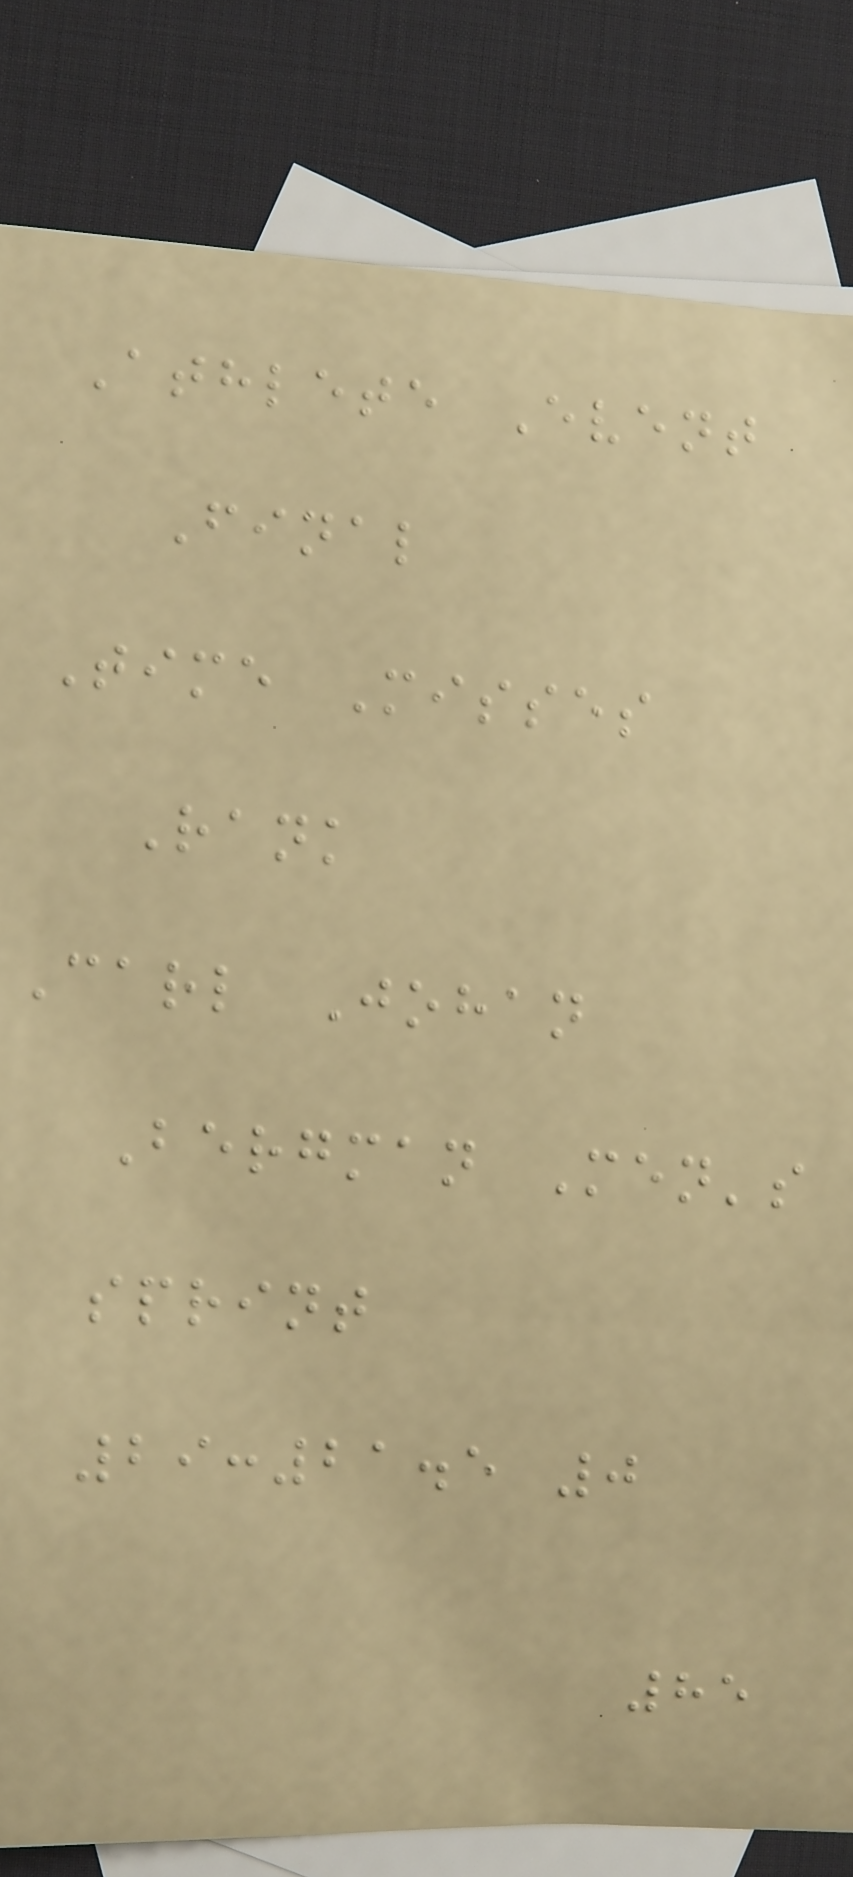Athlete Event
Final
Time Misses
Rank
Carl Johan
Bergman Men's
sprint
29:21.5 0
85
